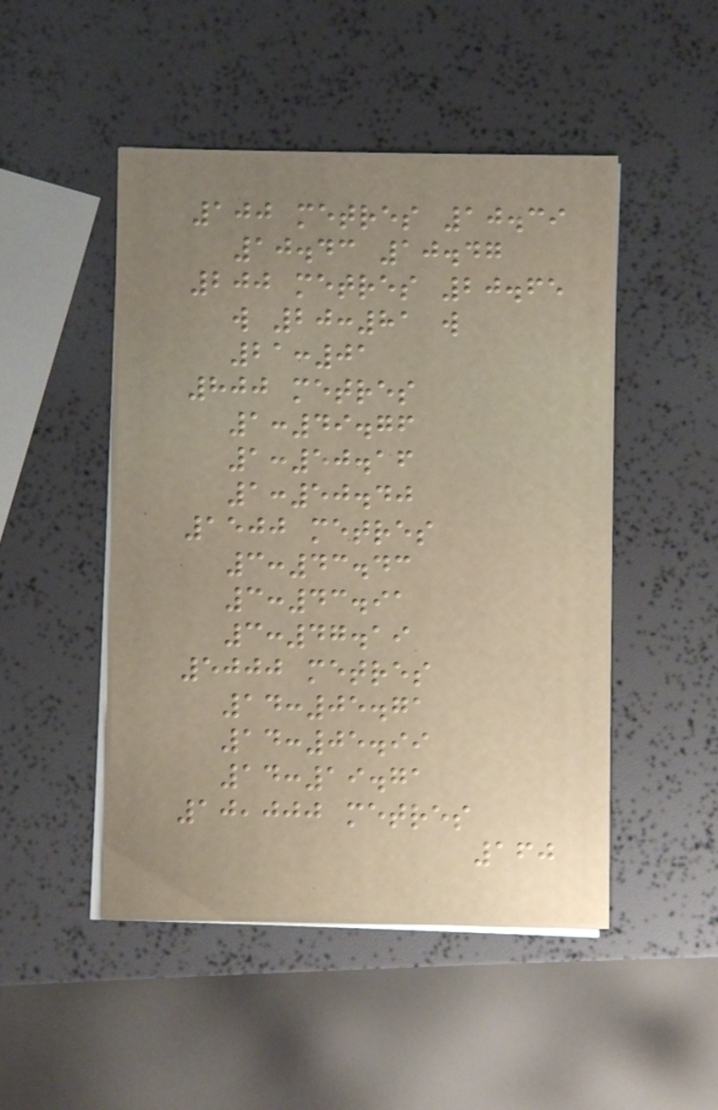100 metres 10.39
10.43 10.47
200 metres 20.65
w 20:81 w
21:01
800 metres
1:49.76
1:50.16
1:50.40
1500 metres
3:43.43
3:43.91
3:47.19
5000 metres
14:05.71
14:05.99
14:19.71
10,000 metres
160
